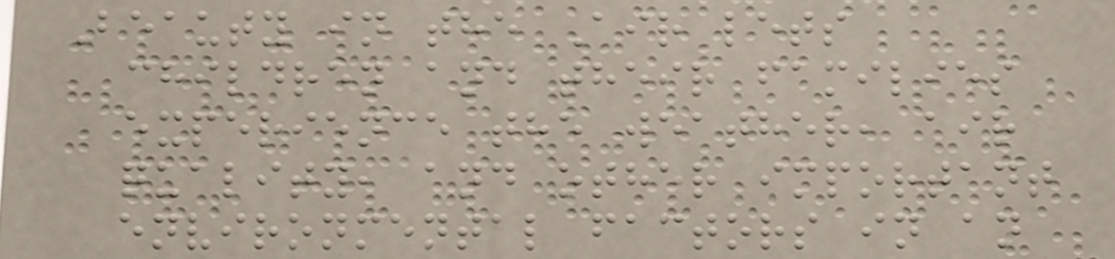Beauty in the Air lets
children and their families
experience the weather, air
quality, and other important
environmental factors in an
